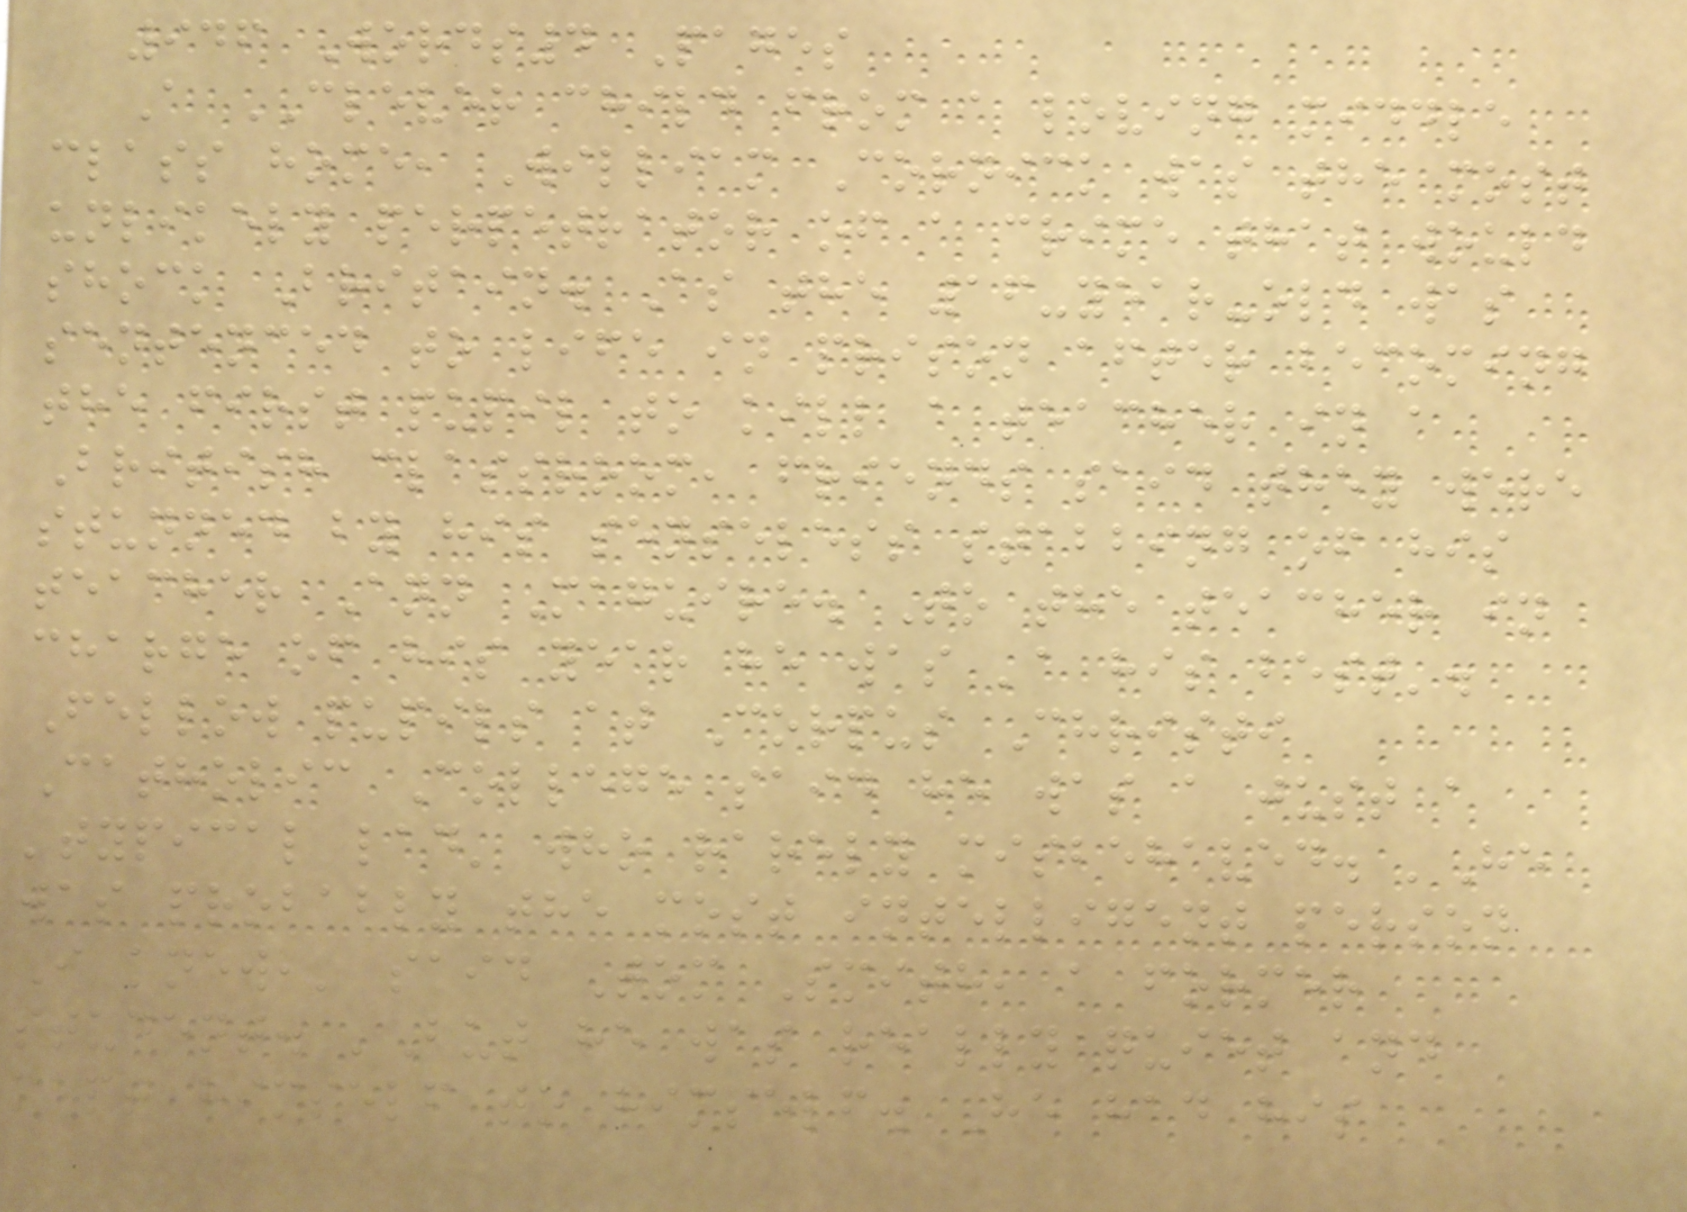946 Words4 Pages
A CLEVER child from a loving middle
class home, William Cornick was the most
unlikely perpetrator of a crime that would
shock Britain. As the 16-year-old was
sentenced to life in prison after becoming
the first pupil to kill a teacher in a
British classroom, friends said they were
stunned by his senseless stabbing of his
teacher Ann Maguire. To the teacher in
charge of his year he was 'a his best'.
Fellow pupils at Corpus Christi
Catholic College said he was a just a
'typical lad' who rarely misbehaved. 'He
was probably the most intelligent person
I knew,' said Tom Smith, a former
student. 'But he was really quiet and
kept himself to himself. He had his
